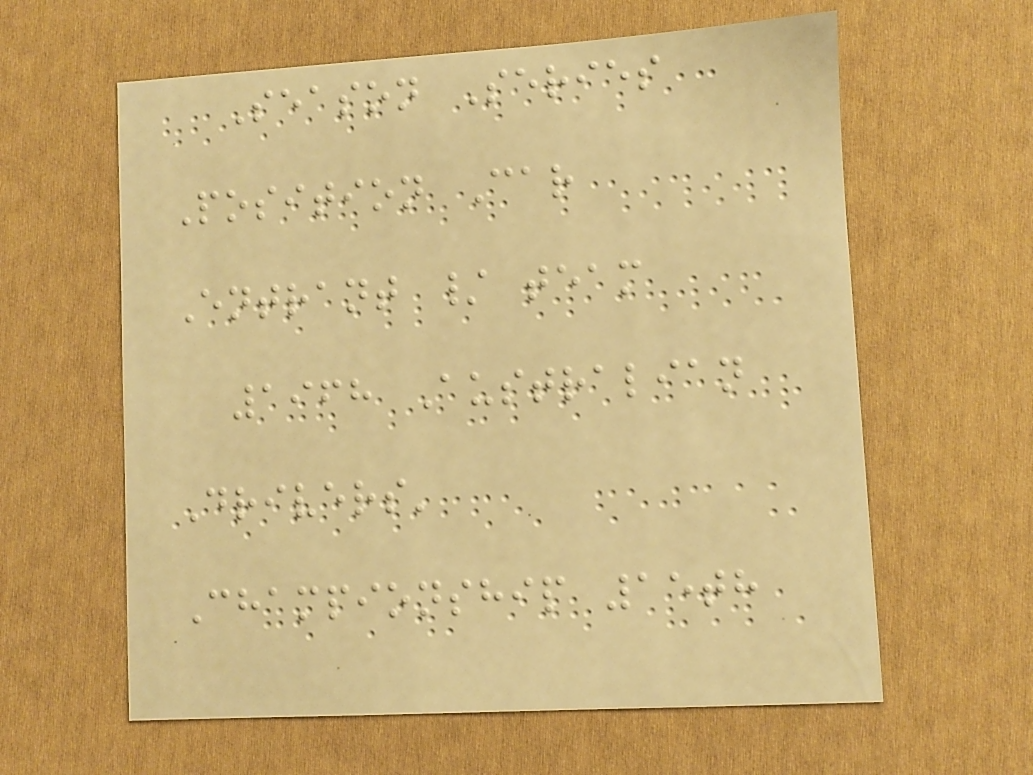Season Series
Position Car
Entrant / team
1968 Australian
Drivers'
Championship 15th
